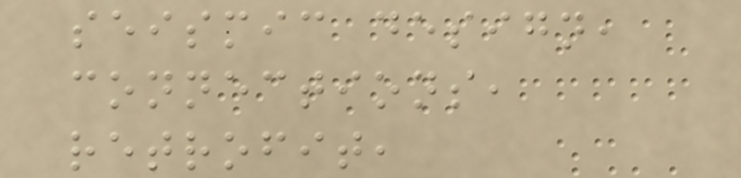seismic design,
connections,
retrofit,
